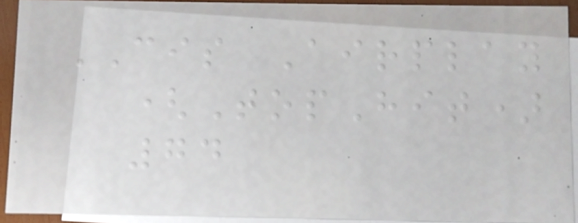CIS Airplay
(TopHit)
74
